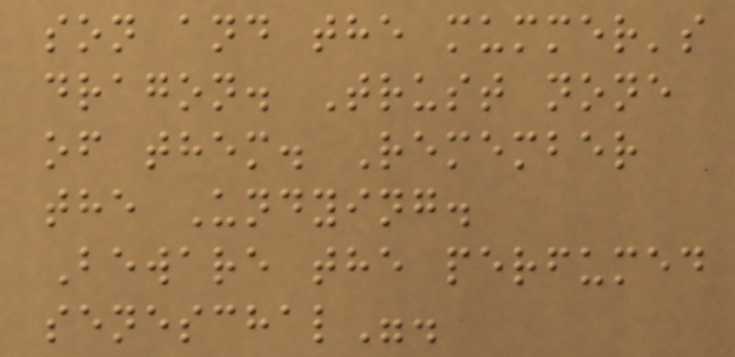son and the mummer's
dragon. Trust none
of them. Remember
the Undying.
Beware the perfumed
seneschal".
